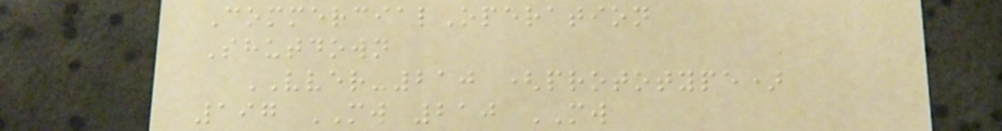CommercialOperation
Shutdown
VVER-210 (prototype)
197 MW 210 MW
